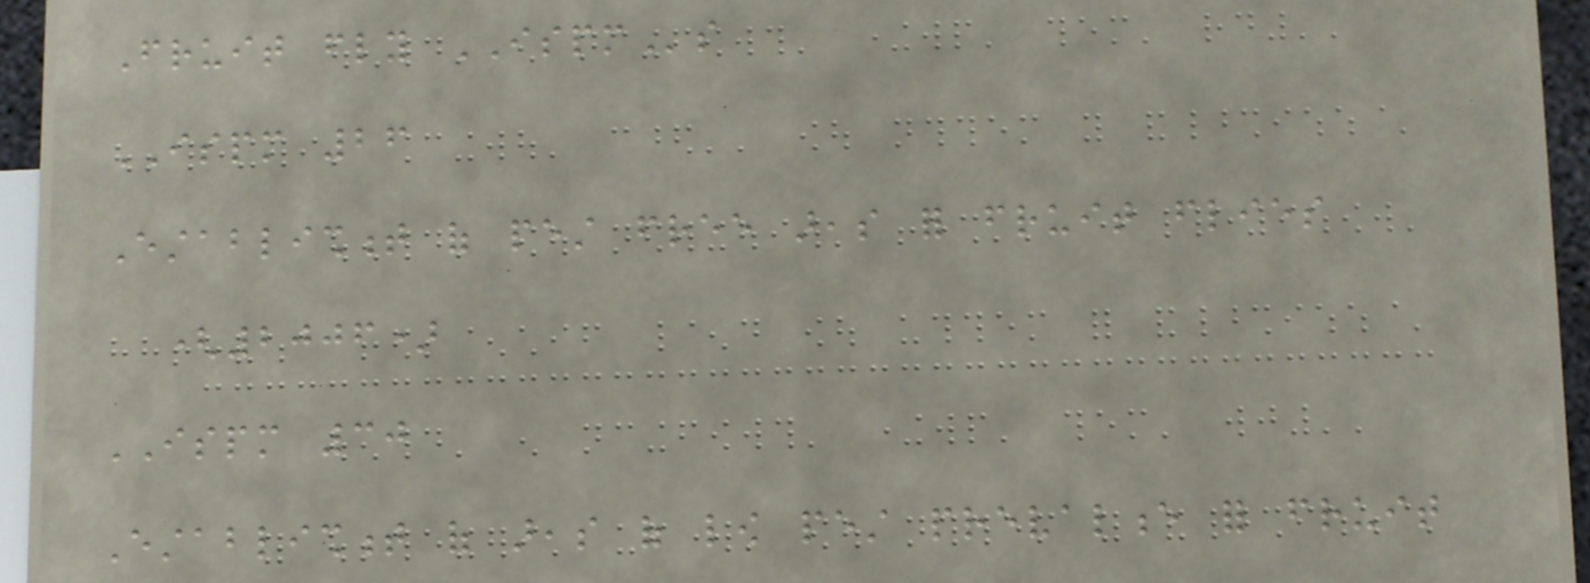Fruit fly ISPMs
ISPM 26
Establishment of pest free areas for fruit flies
(2006)
ISPM 30
Establishment of areas of low pest prevalence for fruit
